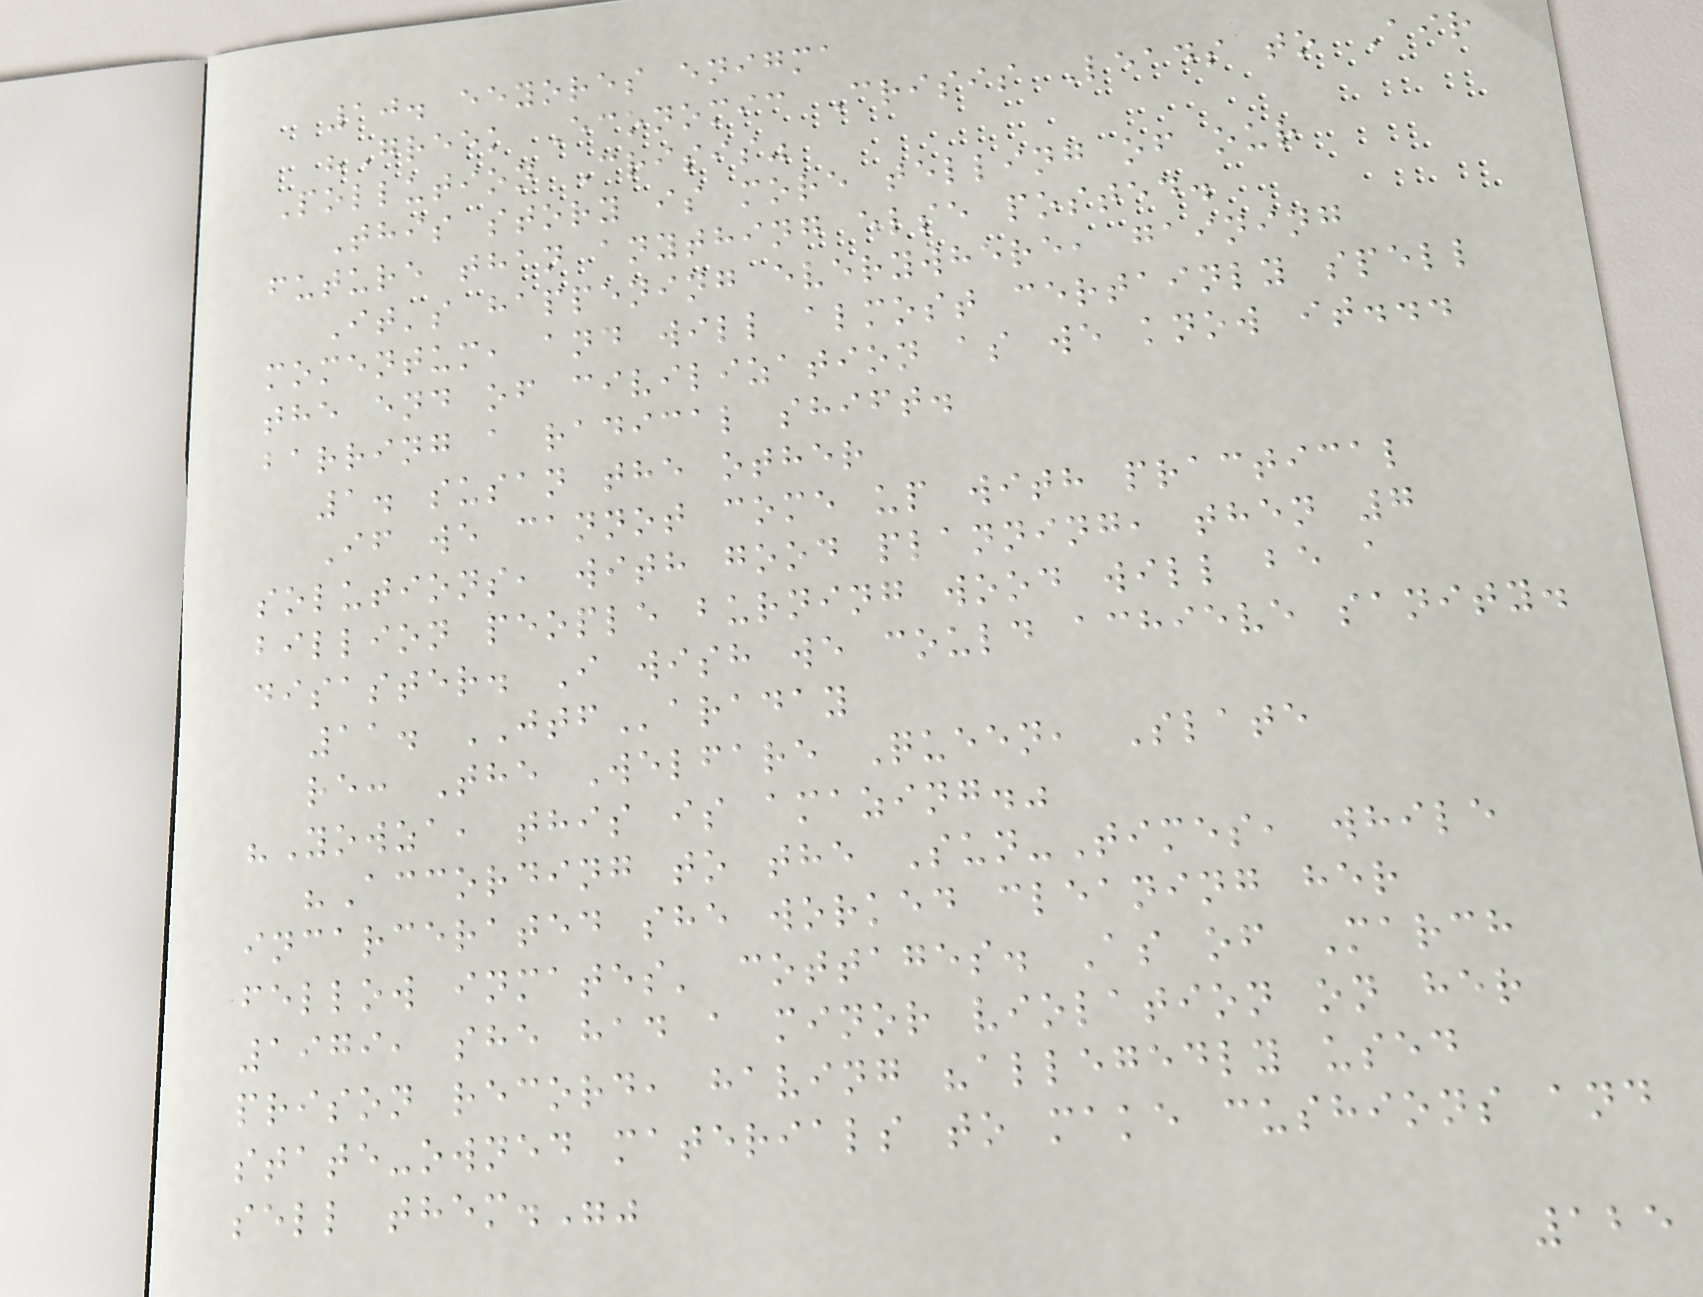10. eeyores enigma
"Greek Economic Crisis Leads to Air
Pollution Crisis"
This story is more telling of our
future than anything else posted.
It's happening everywhere, gaining
momentum, and will almost certainly spell
the end of civilization as we know it...
barring a radical shift.
1. susan the other
If we cannot come up with practical
solutions, with good planning, then 7
billion people burning wood will be a
disaster. I wish we could achieve sanity.
11. JTFaraday
re: The Welfare Queen, Slate
"Yowza, this is amazing."
"According to the Sun-Times, while
incarcerated she worked cleaning her
fellow inmates' cottages. As of March
1979, she had a minor violation on her
prison record, having "allegedly used
state-owned materials to make cushions and
sell them.""
125
